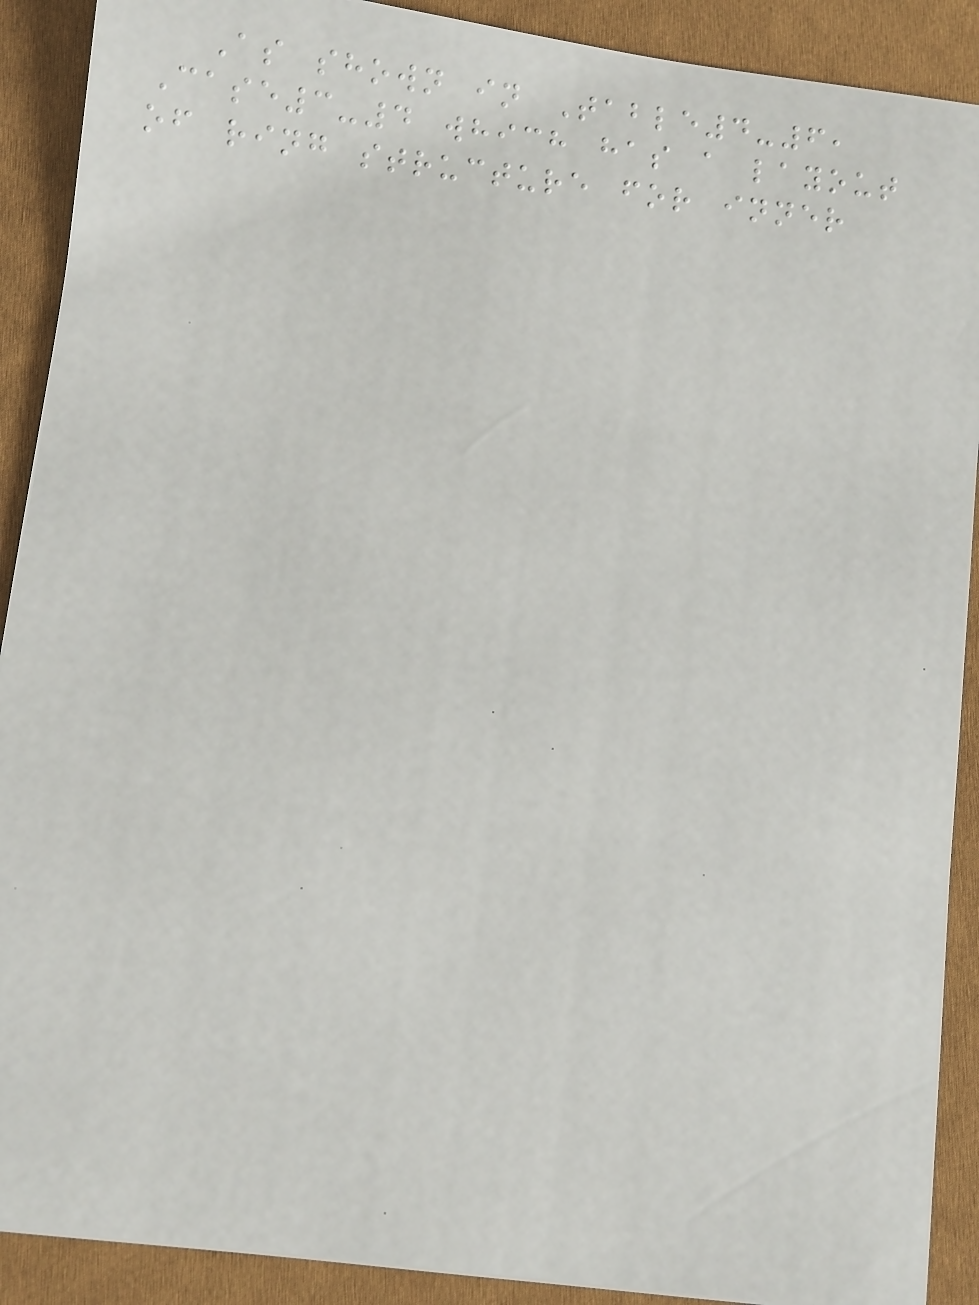As shown in Table4-6,
Case3-4 which has a layout
of ring structure for inner
